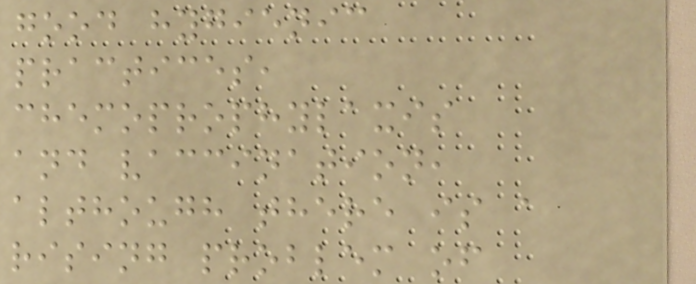good hygienic
practices,
chemoprophylaxis
and vaccination,
although there is a
rising problem of
